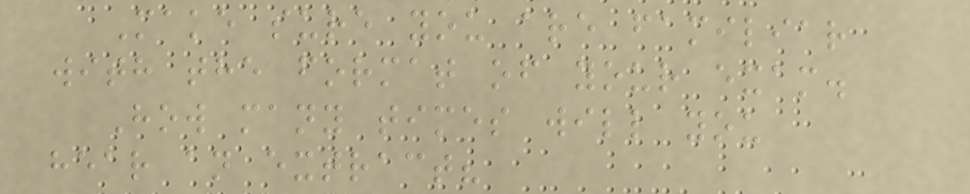Make sure you are familiar
with the format of your exam.
How many times will you
hear an extract?
